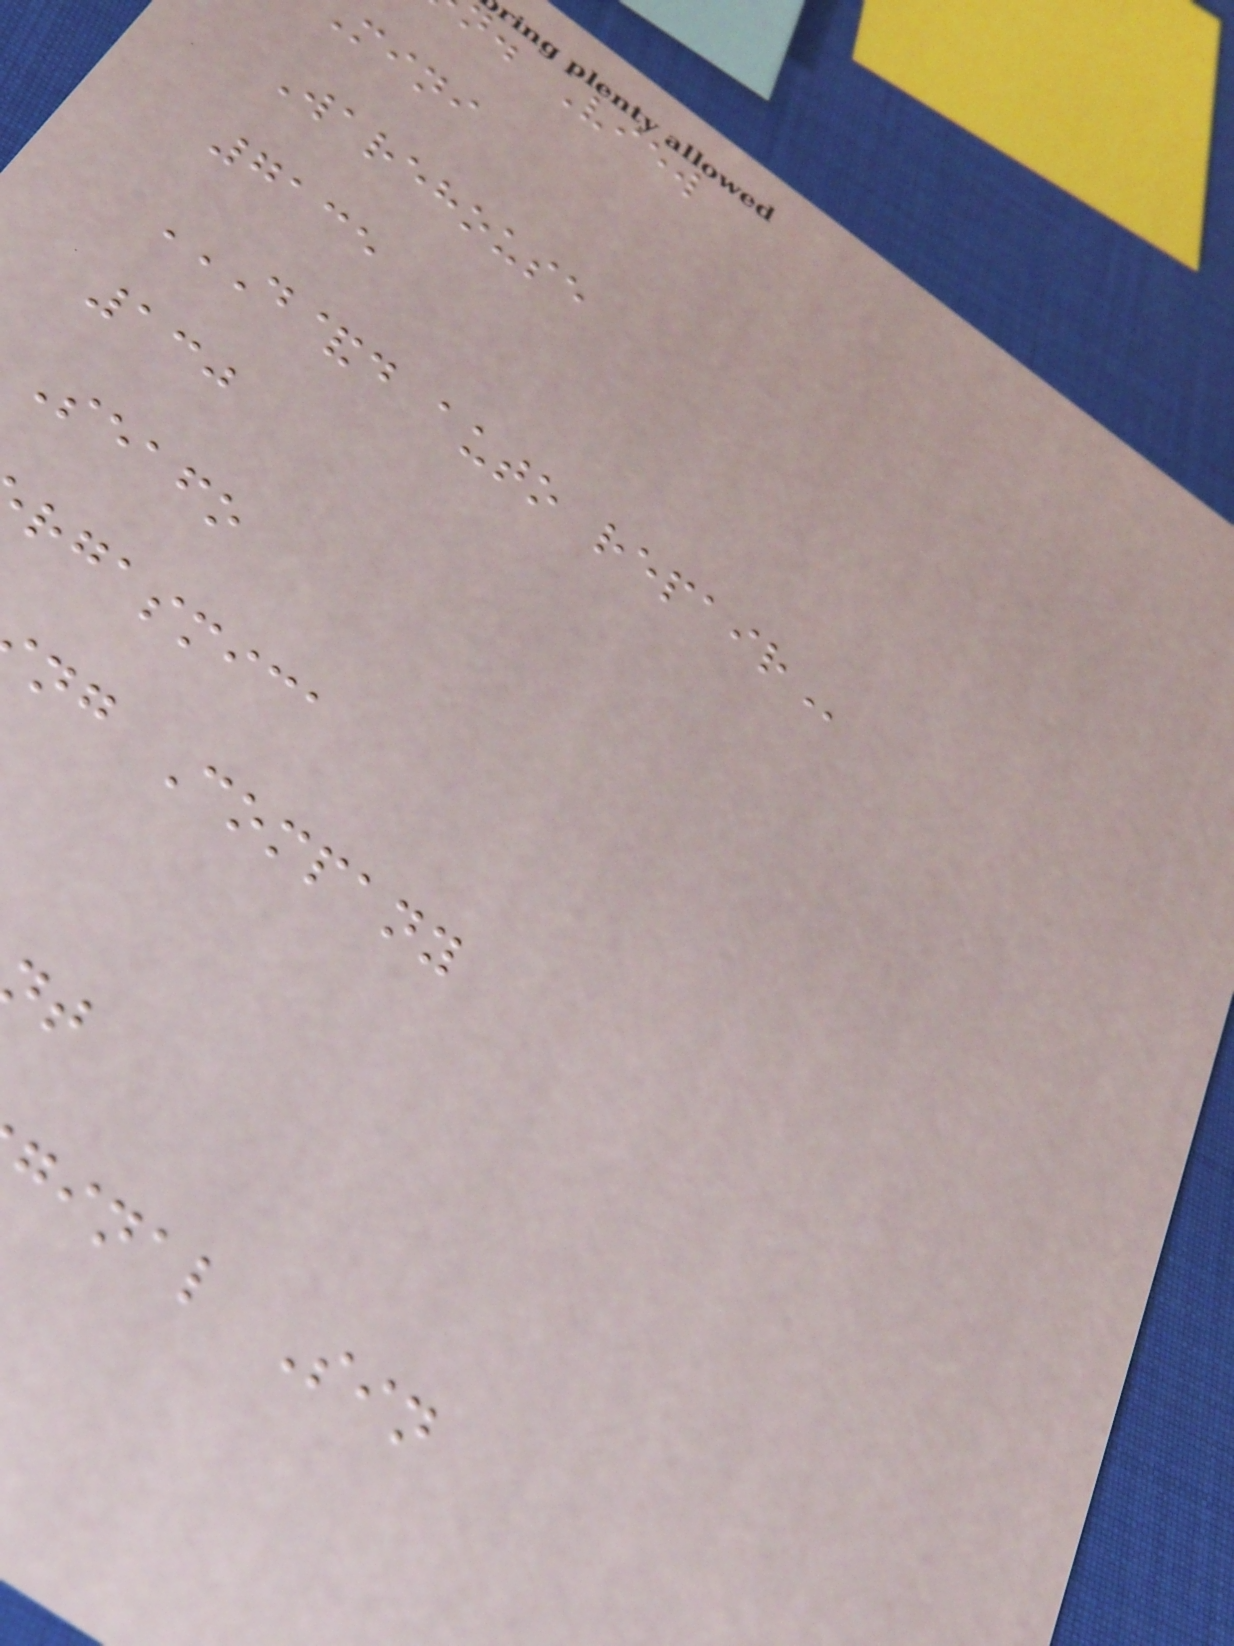n. View
mini
Warehouse
7135
D&D AUTO REPAIR
130
Seafo
rgasmica
ng Company
ginal Sin
